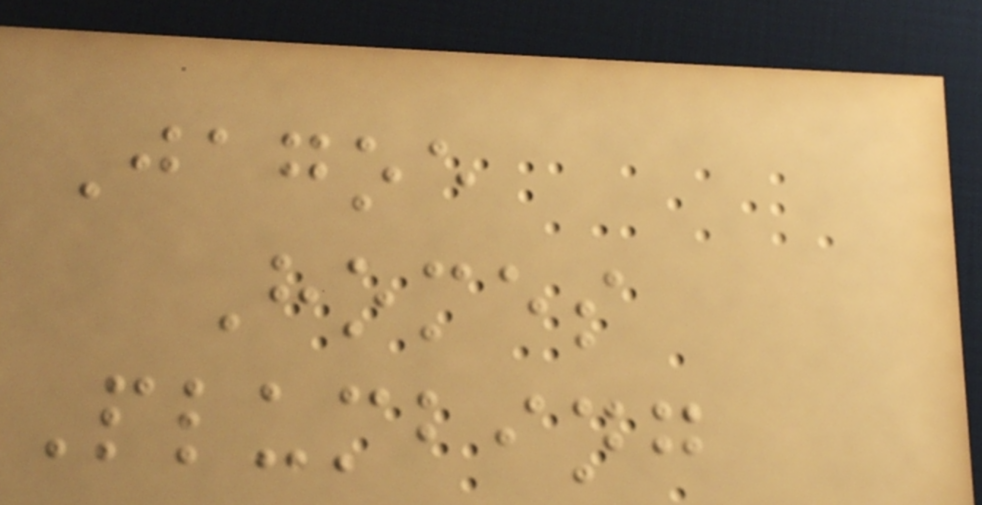Jagoe
Homes
Plumbing
